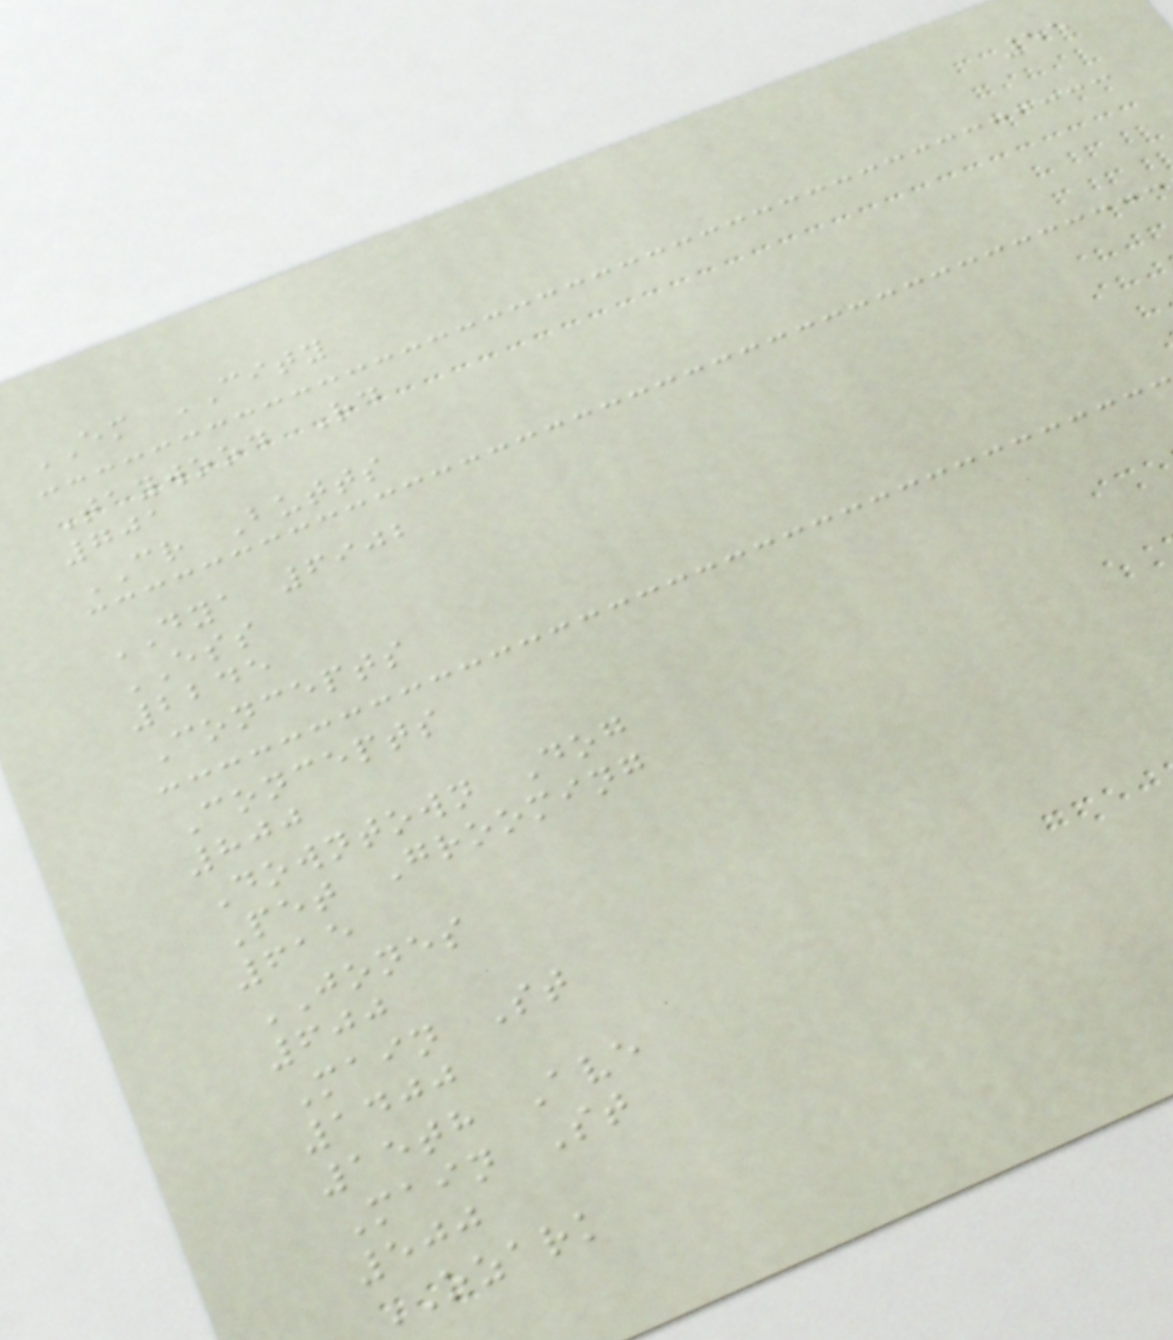55
EM CITY
Taywood Rd
701
CR Butts
DYA 6902
ESS
2245
Concepts
Concepts
800
Downtown Dog
Pet Grooming
615
JONES
600
Main St
1400
15th Ave
Main St
500
OZARK
